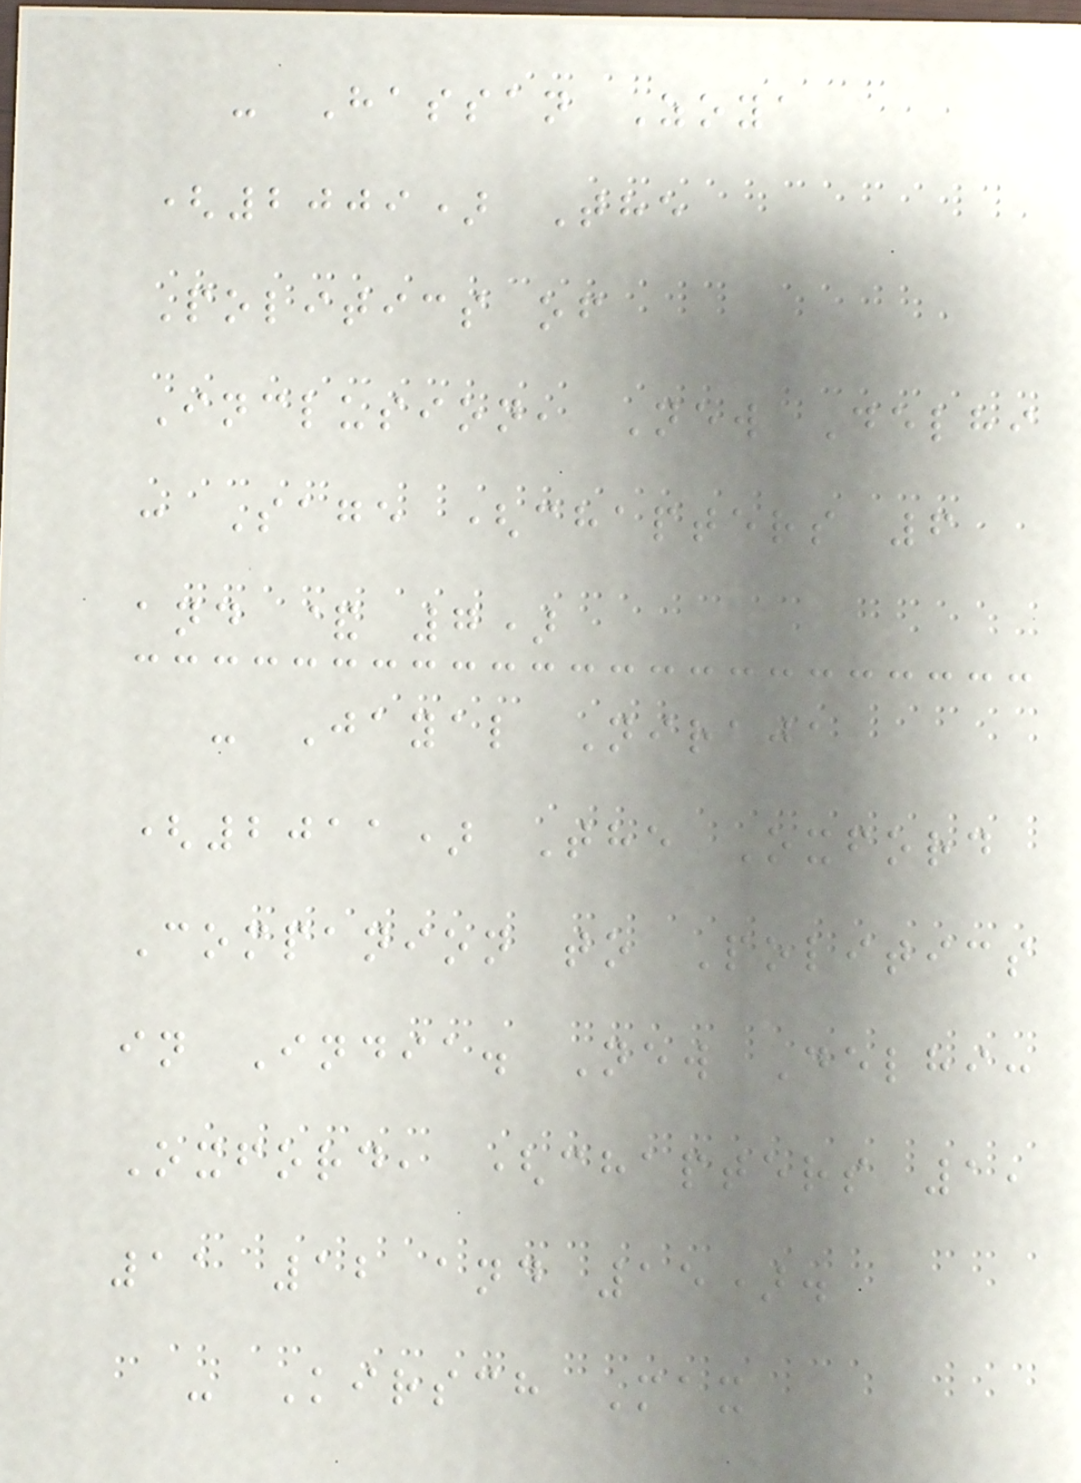- Hassan Zoya
(2009) The
Politics of
Inclusion, New Delhi
: Sage (chapters 6
and & 7)
- Jayal Niraja
(2011) The Oxford
Companion to Politics
in India. New Delhi:
Oxford, (chapters 1,
11 12 and 15).
- Kirsch Max
